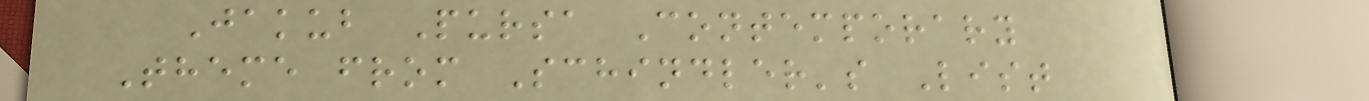Jakub Pursa Contemporary
Theme from Schindler's List
